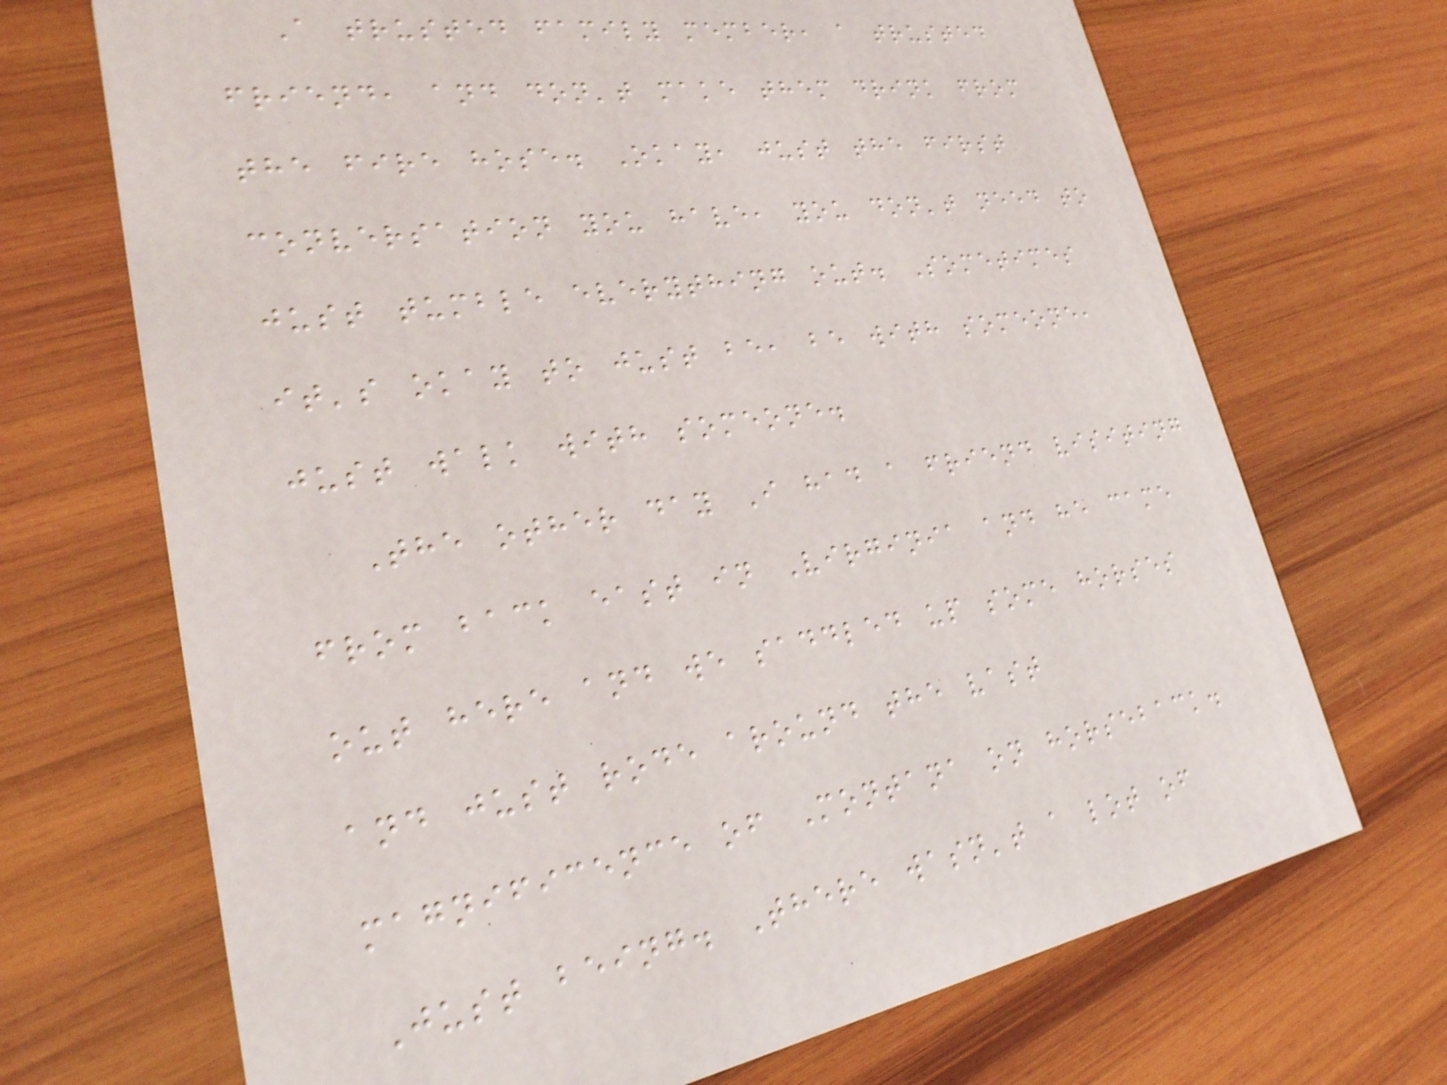A trusted family member, a trusted
friend, and don't make them drink from
the fire hose. Okay, just the first
conversation you have, you don't need to
just tumble everything out. Sometimes
it's okay to just be, be with someone,
just walk with someone.
The other day I had a friend visiting
from back east in Virginia and he came
out here and we saddled up some horses
and just rode around the vast
magnificence of Montana on horseback.
Just being. There wasn't a lot of
